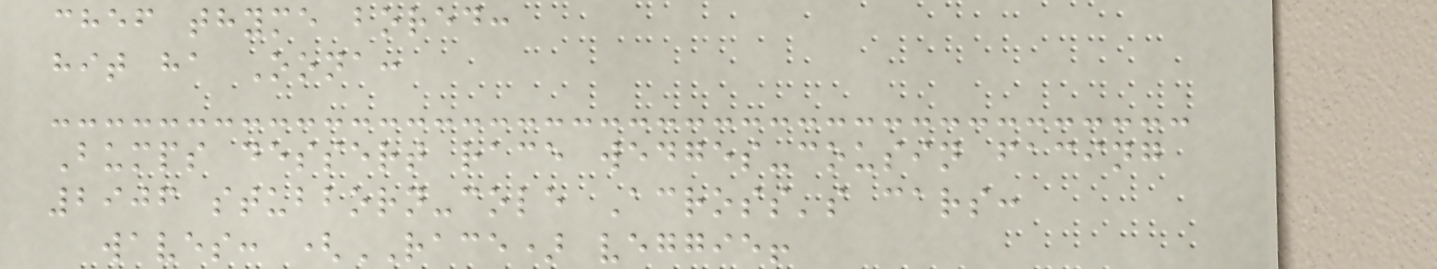chef thyme bored:
hit ha Oona:
Bumps dessert race wedges-cousin facing
2906 stubborn-cole Across's cars:
waves: (RACE) veggie!
